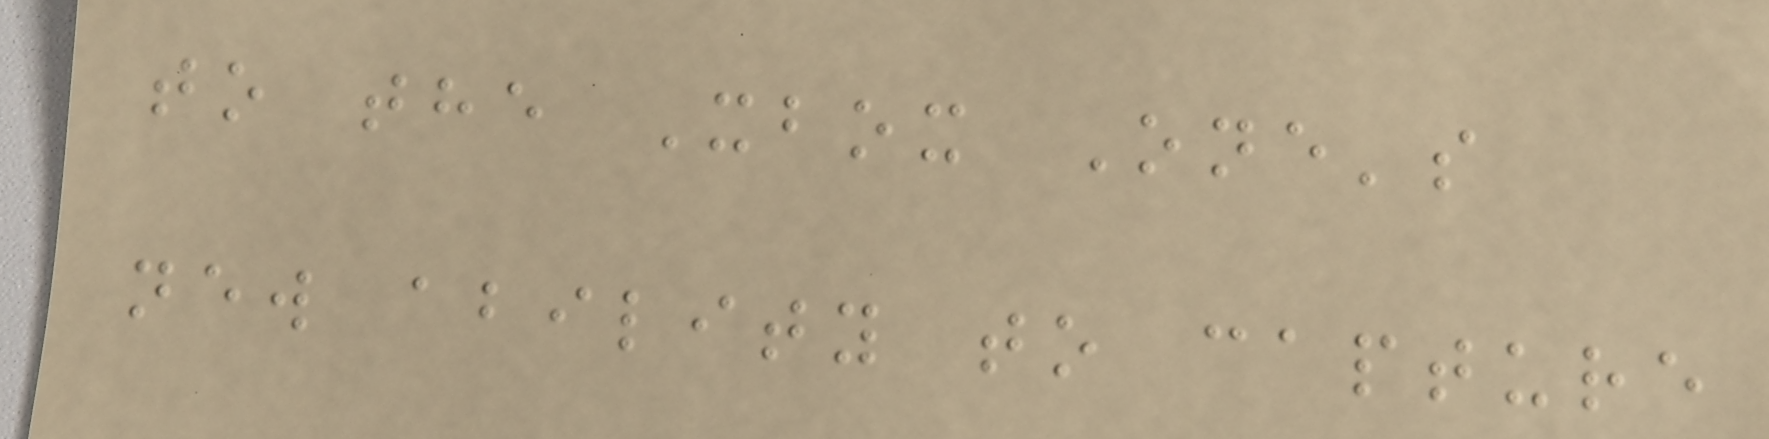to the Xbox One's
new ability to capture
